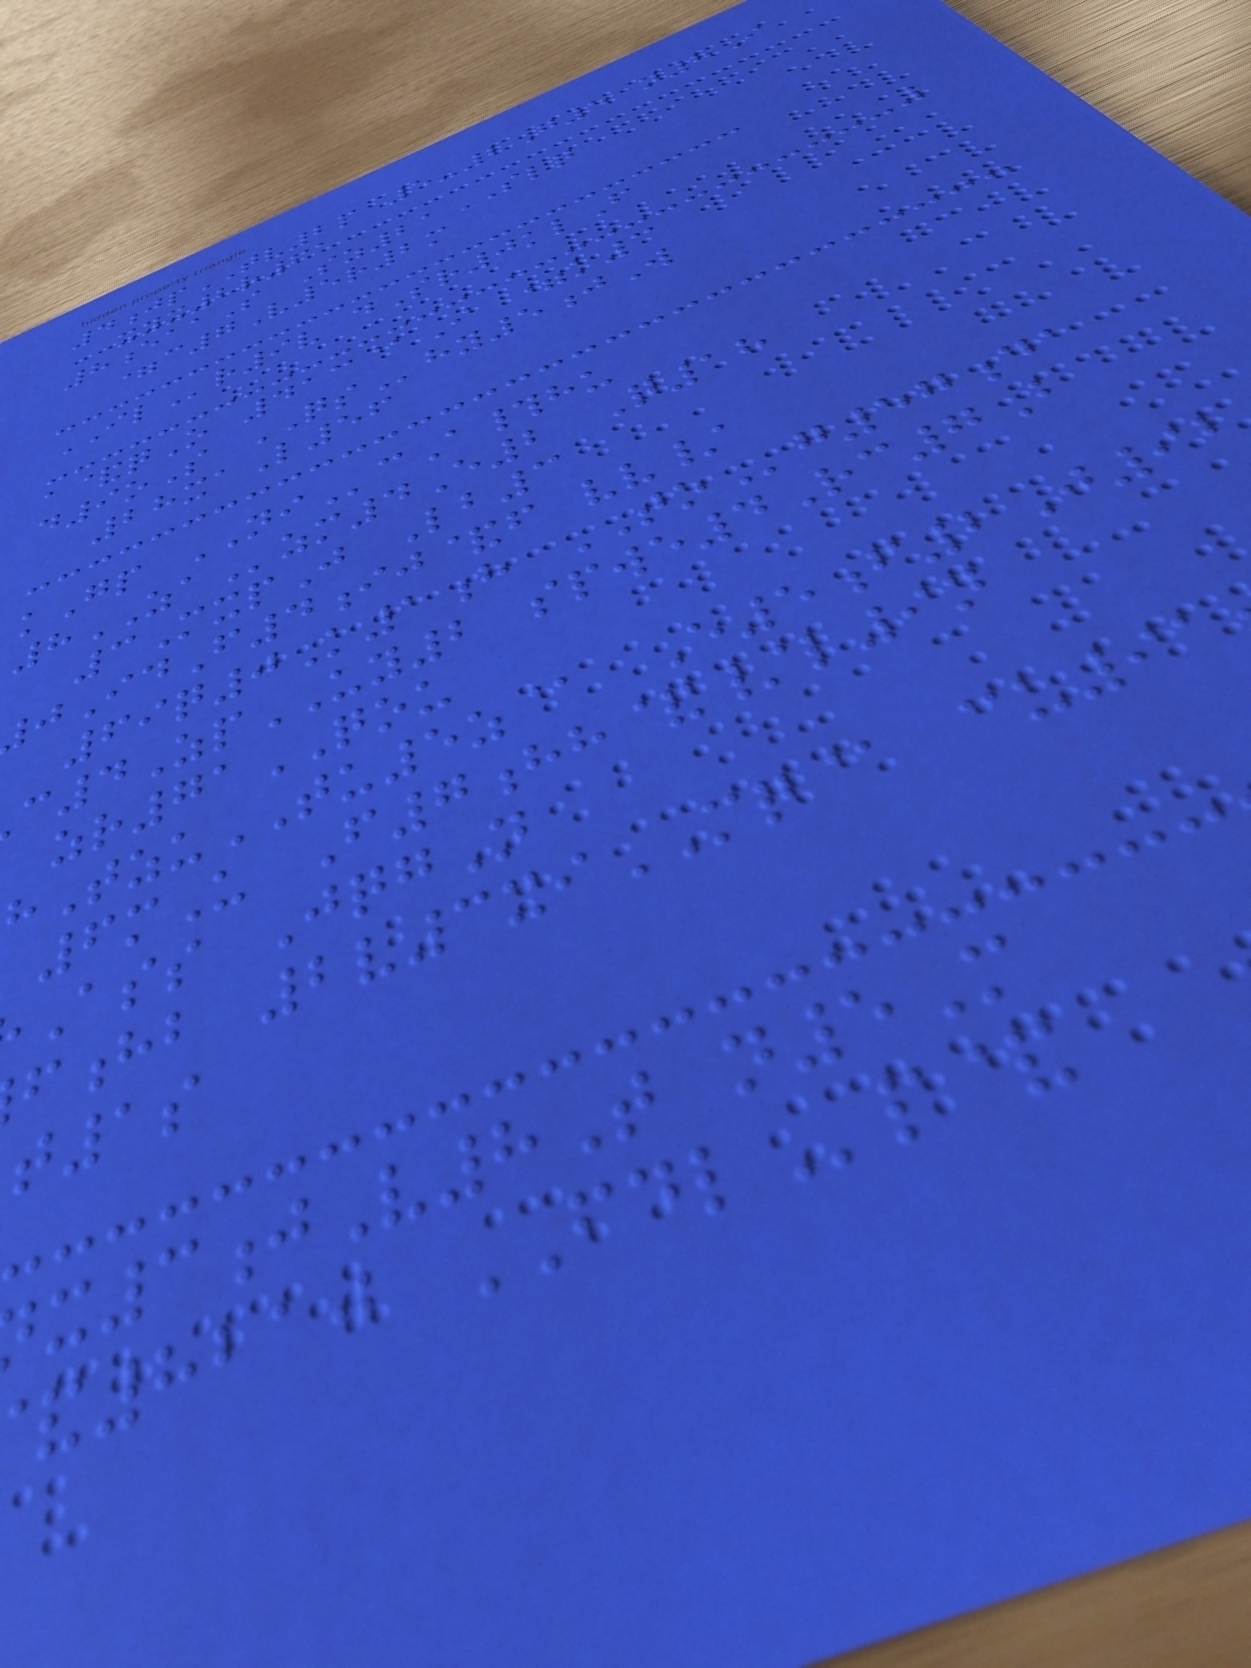4jpTV2p 5-2G5 n8I
xyx2r61
8eaaS Sz21SLQ
=c7V5r2m
ILr9v dSr0klF
a&qO 413@I =k3
d9oS QShy5jW
28xaL56
kGp NIcA#hu
8ZAzm4E2 Q18
3MxpJ Lb3
IdF4ij&f vv/
69q0K1h TOg57da
4ZpUY2 spwe4Rc7B
zr71QOU
TzuTU5z@ E5f2J92
6mU F7hh&/l9n
Ass JqgN
hb 2v3xiMQ@ cu91
t1s
3jV8T n5M
8210 FDLp&
